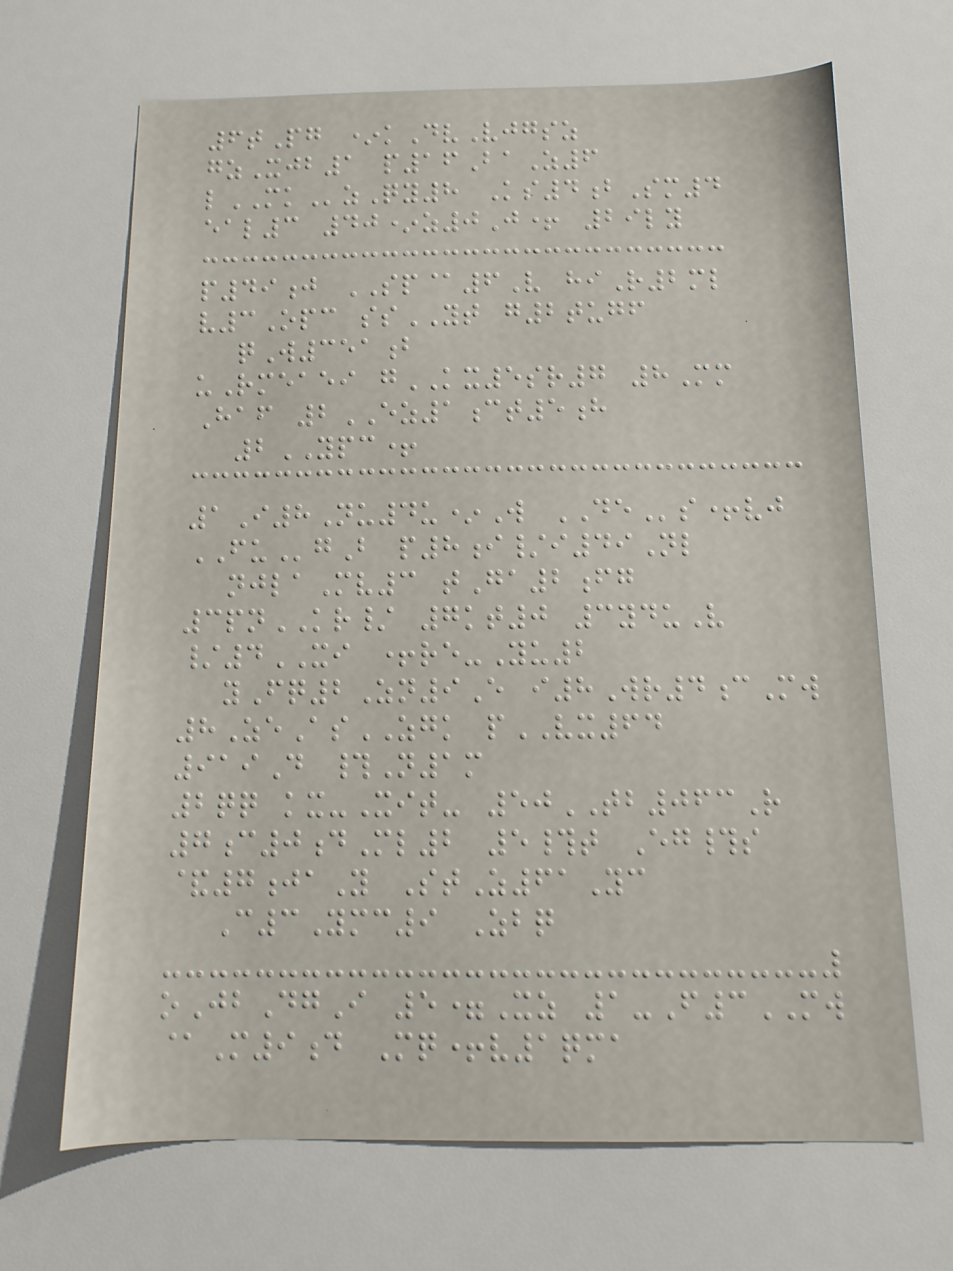6tPg *kDvVjgsz
gzXjb1 p16BaZ6
lMKzQy8 Ks4bSm4
eal3 40*z0J+ 29ly
p49j SP@6V hiR2ml
v3Opc ssYT g2tugf
qW351b
uRmeaei gKX5sr7 8Mm
Haf 2EZ1ct5h
2YPC+
1I8Nu4u*W DEs+vj
FUgB p8i/i49Nl
njlaMv3 tGa2fg
3pnKR/ 7kt0 3yduV
/4XI +re-Yu2
yFq2Zn9E i8Wr4cMw
8ZeAsZGK pVX64
919D #N1m
2qq kx-Xit- 50TB063R
7c0dMl2 5#t Eg#s
&7jaY StZ61Yc
C3Ymc9 Zbq
oJbDgI 5=Xz 1-F3MW
@M9d Mq+v1qma
